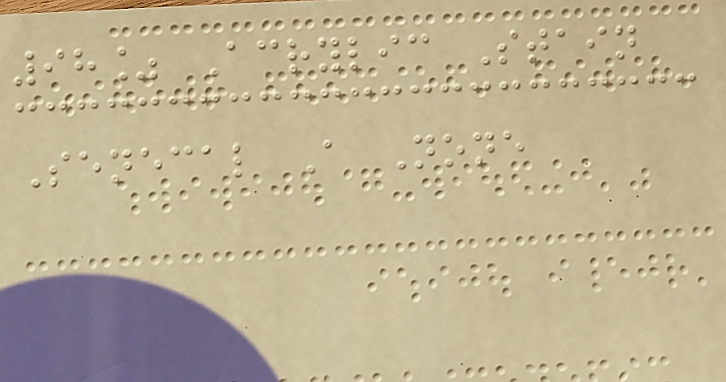98% Acrylic Stain
Senecal A None
